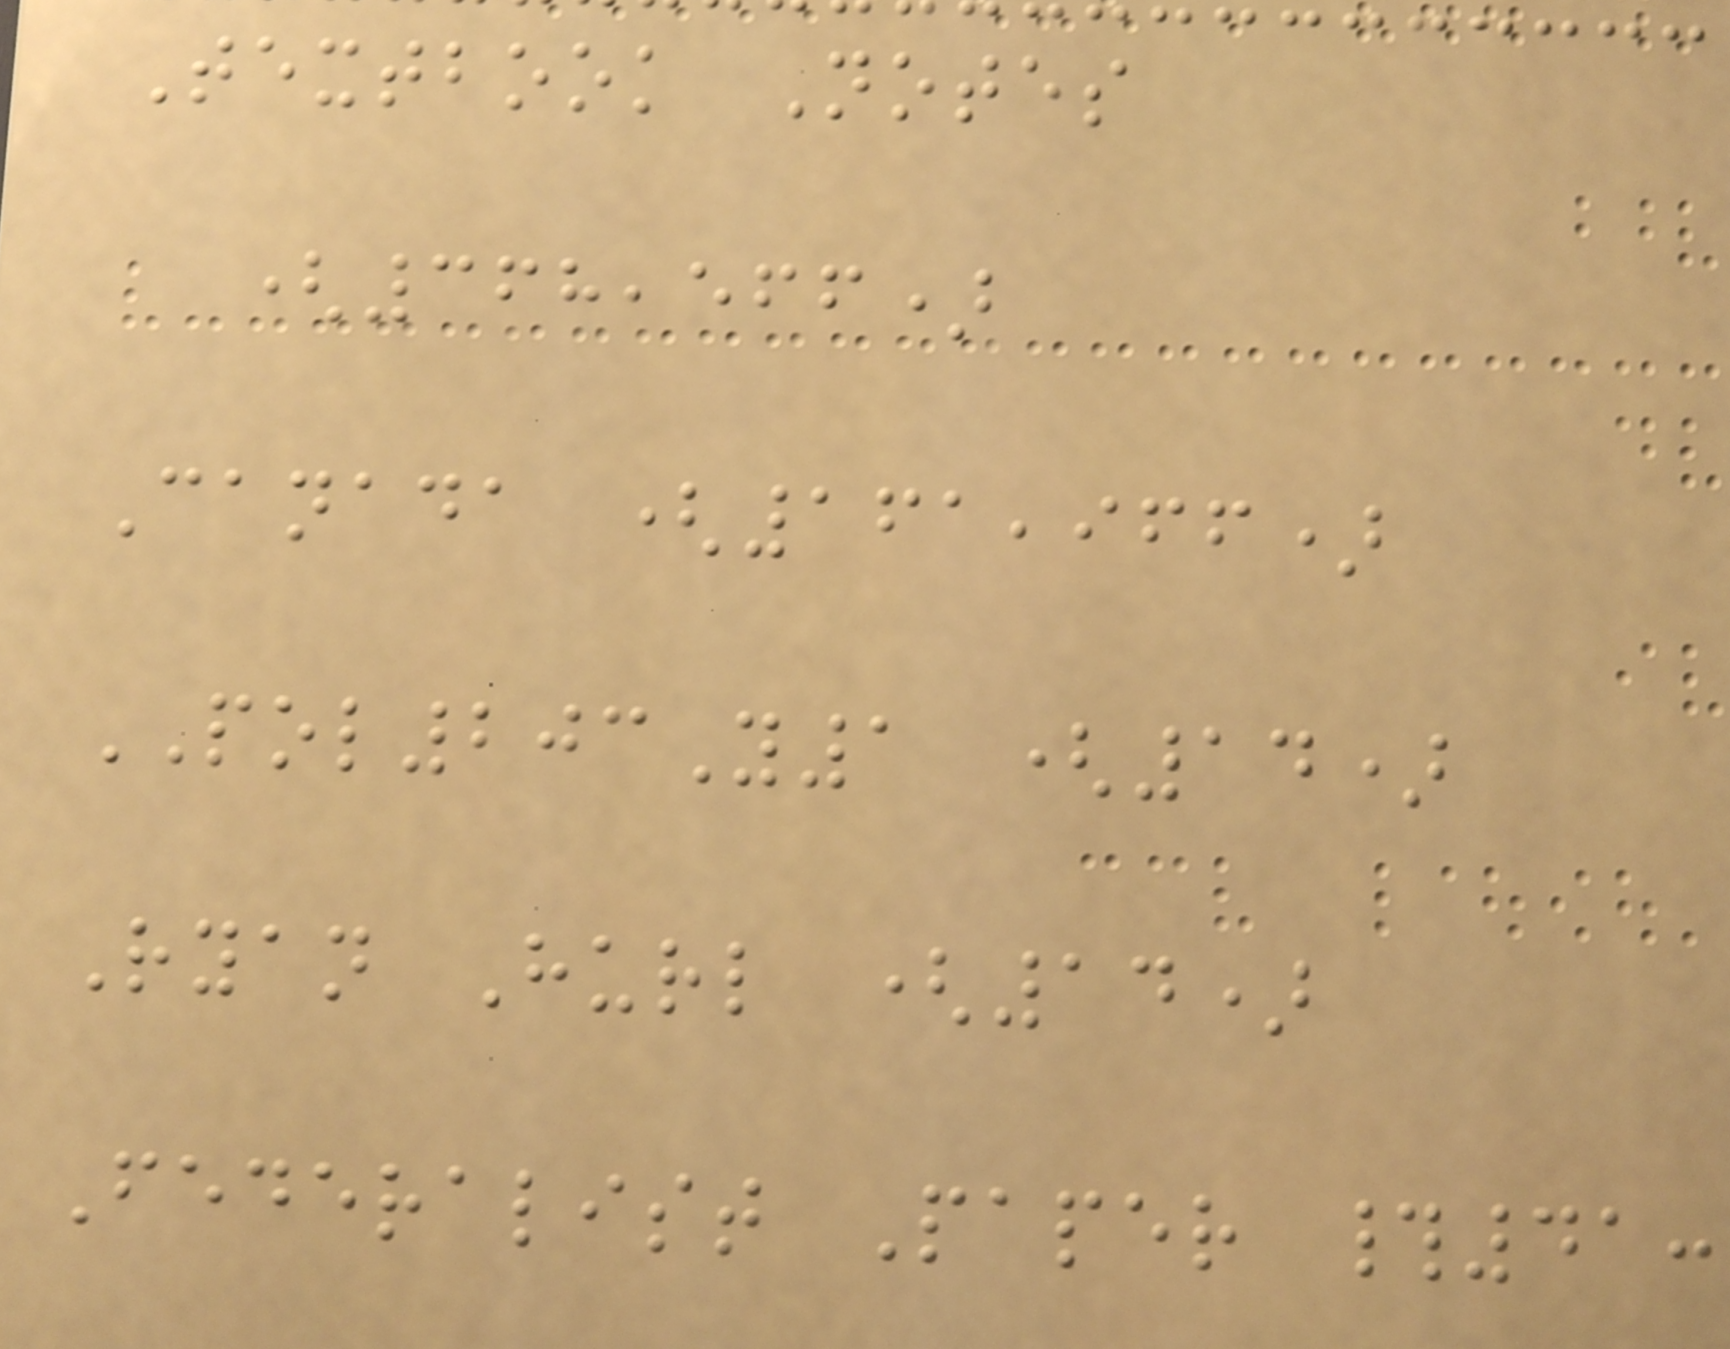Textbook Notes
(368,566)
Canada (161,966)
POL203Y1 (14)
Ryan Hurl (14)
Federalist Paper #41:
